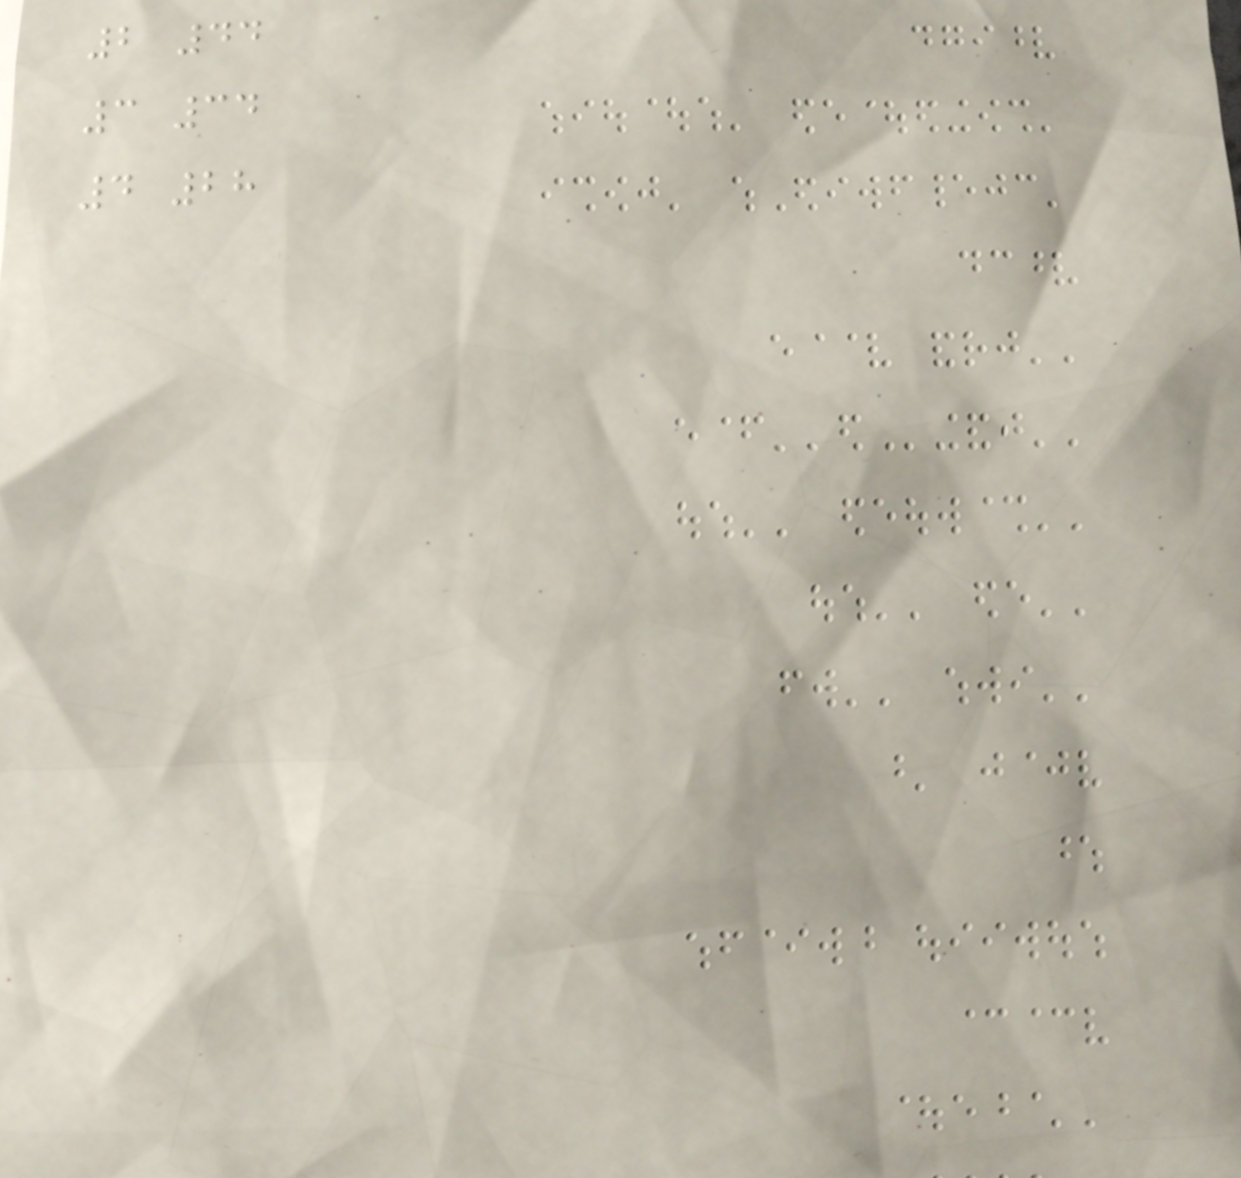2 44
3 34
4 28
